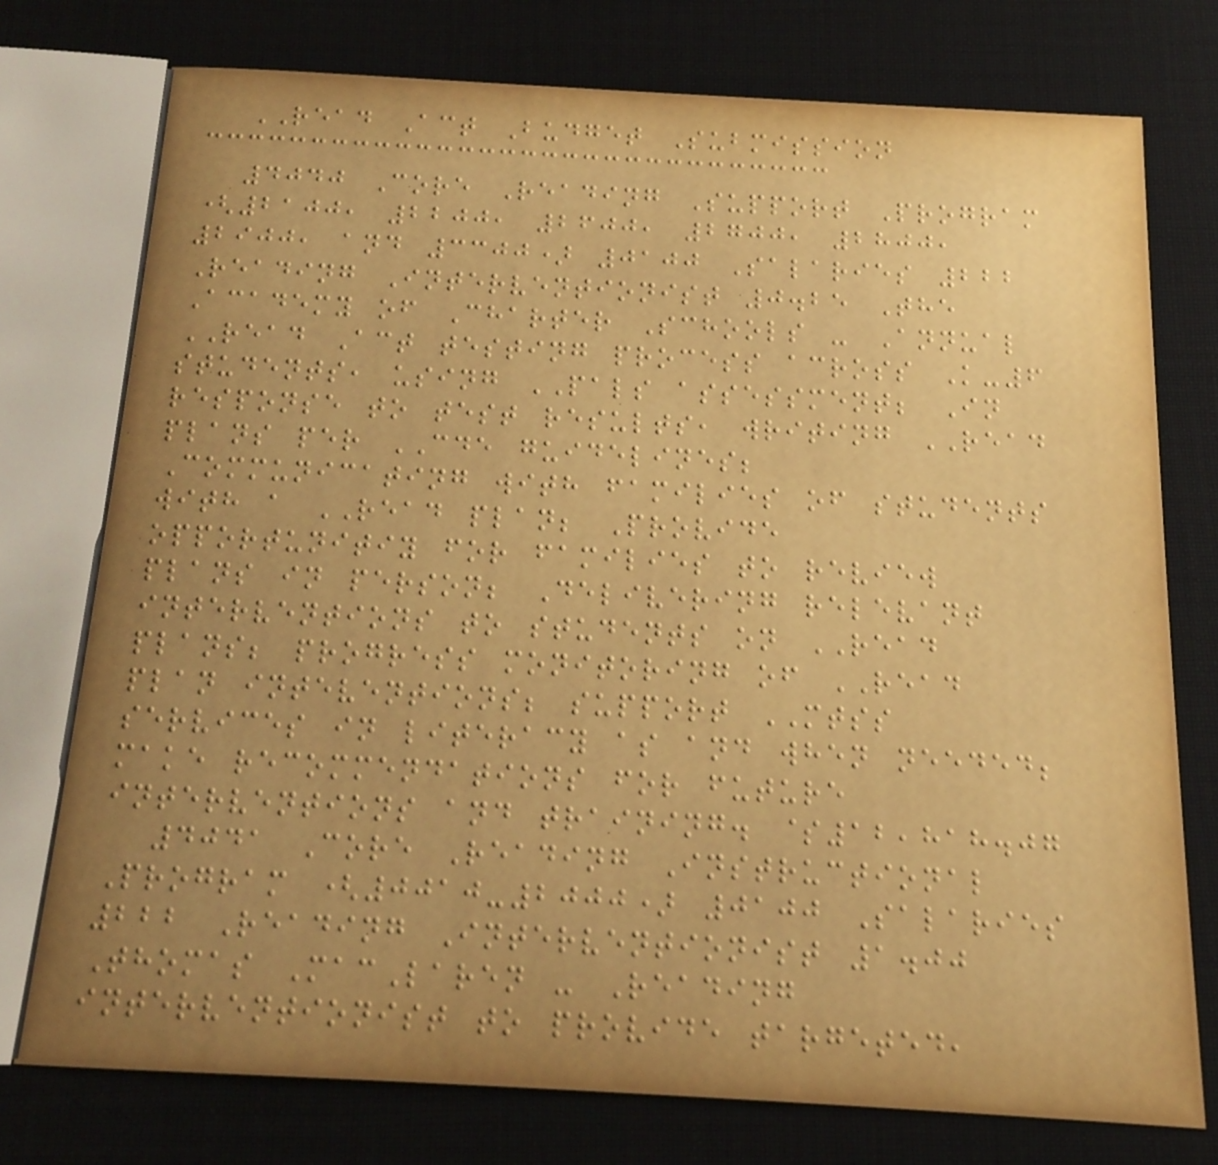READ Act Budget Submission
4040 Core Reading Support Program
(2100, 2200, 2600, 2700, 2800,
2900, and 3300) 0100 Salaries 222
Reading Interventionist 0.25 The
Academy of Charter Schools - Annual
READ Act testing process across K-6
students, using PALS assessment; In
response to test results, writing READ
plans per CDE guidelines;
Communicating with families of students
with a READ plan; Provide
opportunitiy for families to review
plans in person; Delivering relevant
interventions to students on READ
plans; progress monitoring of READ
plan inteventions; support MTSS
services in literacy as and when needed;
make recommendations for future
interventions and training. $12,818.07
4041 Core Reading Instructional
Program (0010-2000) 0100 Salaries
222 Reading Interventionist 1.00
Thomas MacLaren - Reading
interventionist to provide targeted,
